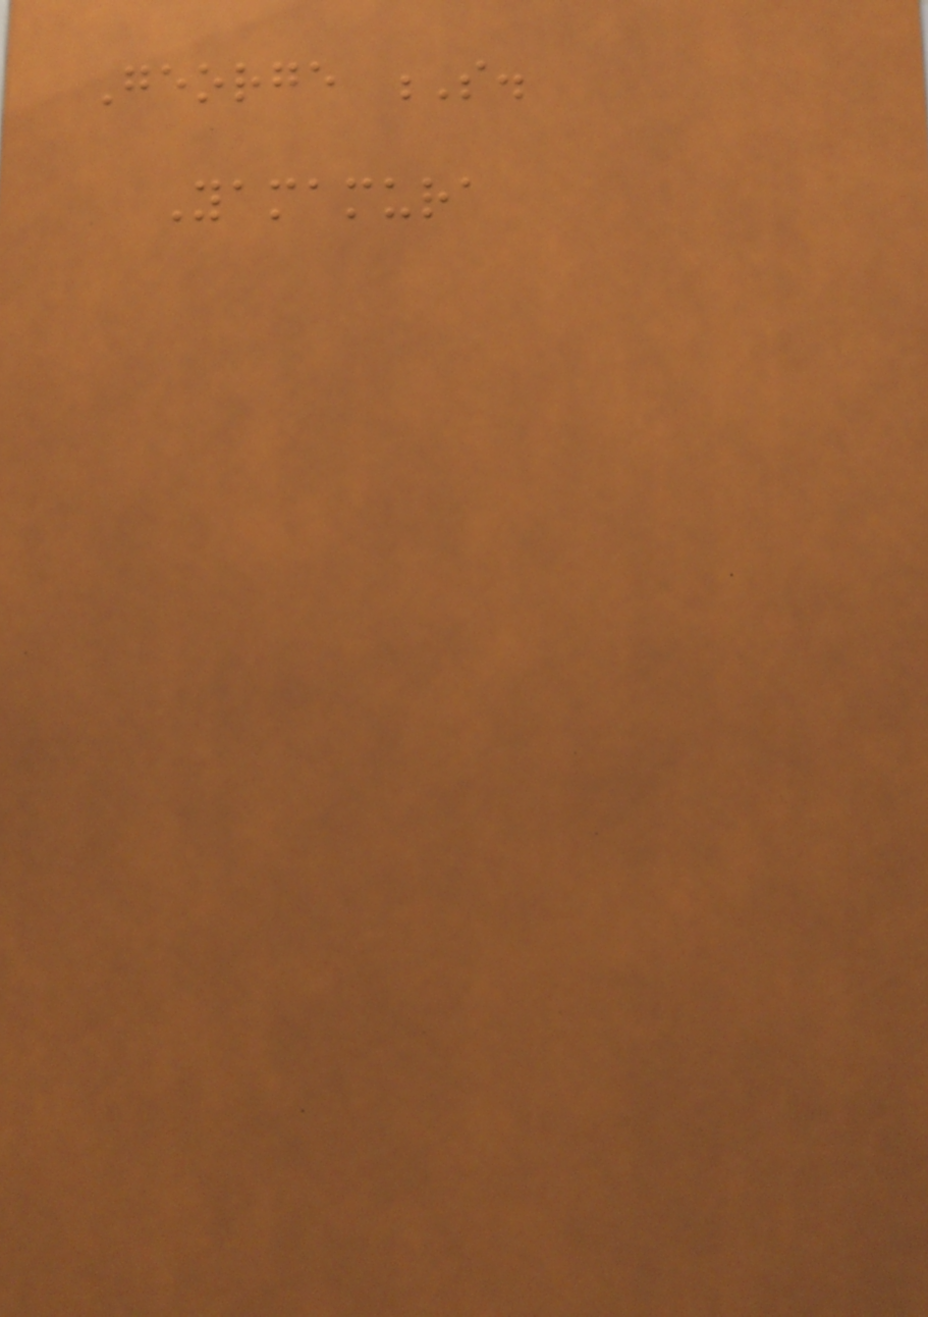George S.
Yamamura
